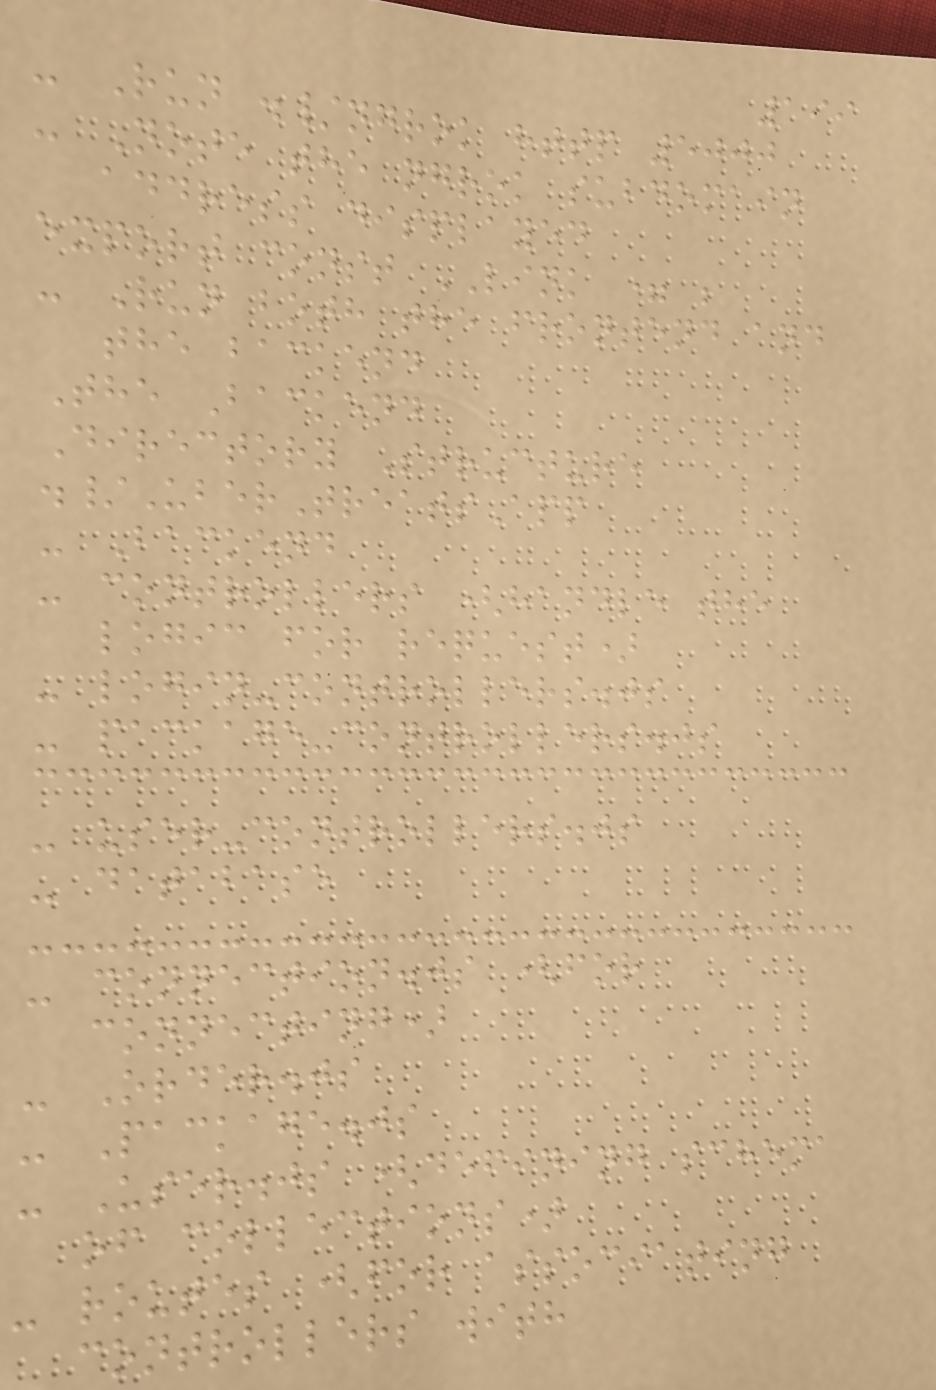199
- Run ./ngrok http 5000
- Note the ngrok subdomain
address displayed
export const LINK = ;
- Run both the frontend and
the backend
The Backend
Directory Structure
./UberTreatsApp
- Backend
- controllers (handle the
logic for request)
- login-controllers.js
- package-controllers.js
- user-controllers.js
- database
- connection.js (for
connecting)
- Order.js
- Package.js
- User.js (defining schema
of collections)
- routes (for associating
controllers with
